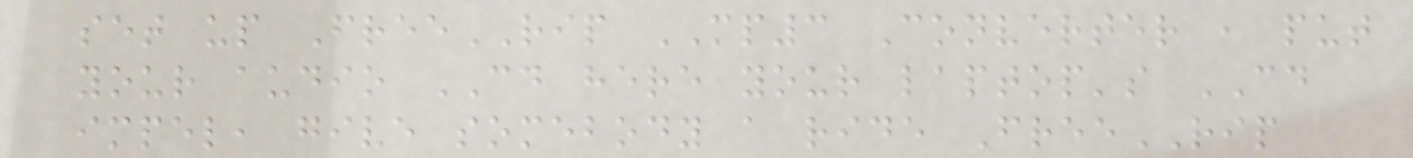set up FreeRIP MP3 Converter , put
your audio CD here your laptop's CD
impel, give somebody a ride FreeRIP
